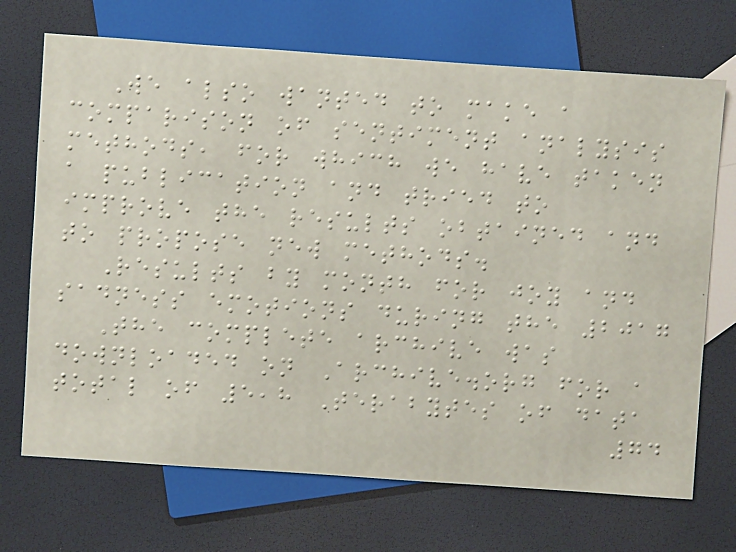We also wanted to make a
comparison of sentiment analysis
methods, for which we have taken
a publication and tried to
improve the results obtained and
to propose new methods.
Results by month for joy and
sadness emotions during the 2017
The complete archive was
downloaded on Archive.org for a
total of 5,8 Terabytes of data
74
